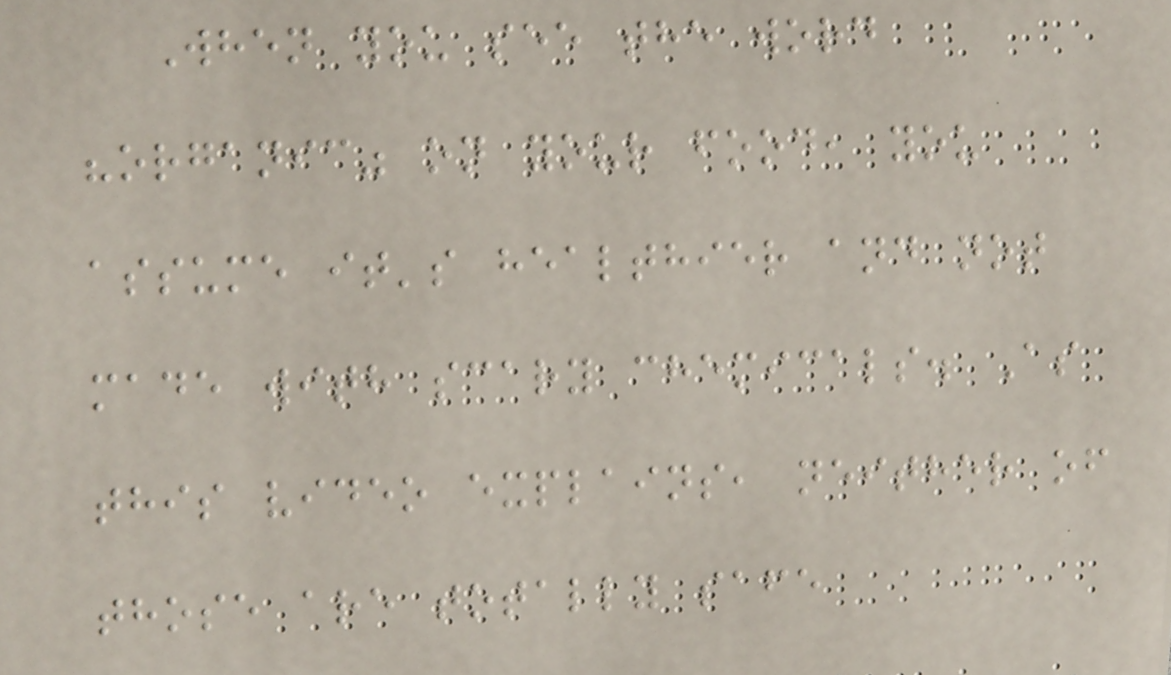When you see the word
"organic" on your food, you
assume it's healthier and not
made with scary chemicals. As
this video explains, neither of
those are totally safe
